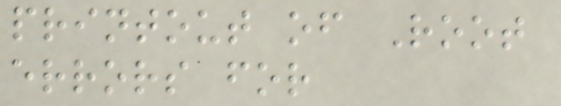printout of Root
errors for
